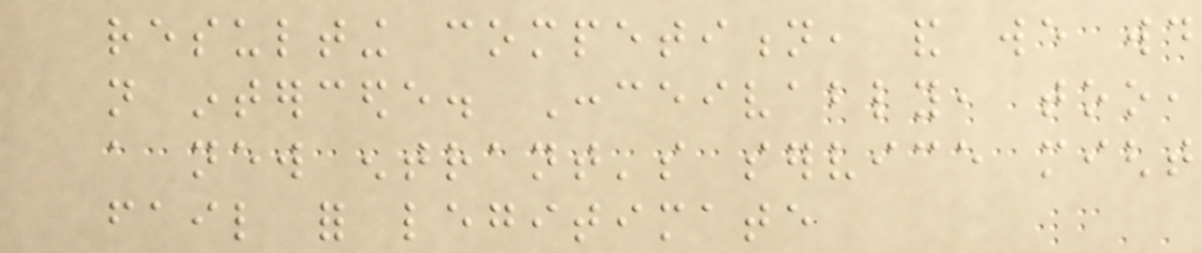resulting competition, and we would
not intercede. Conceivably, too,
a new entrant's service might
fail for legitimate
